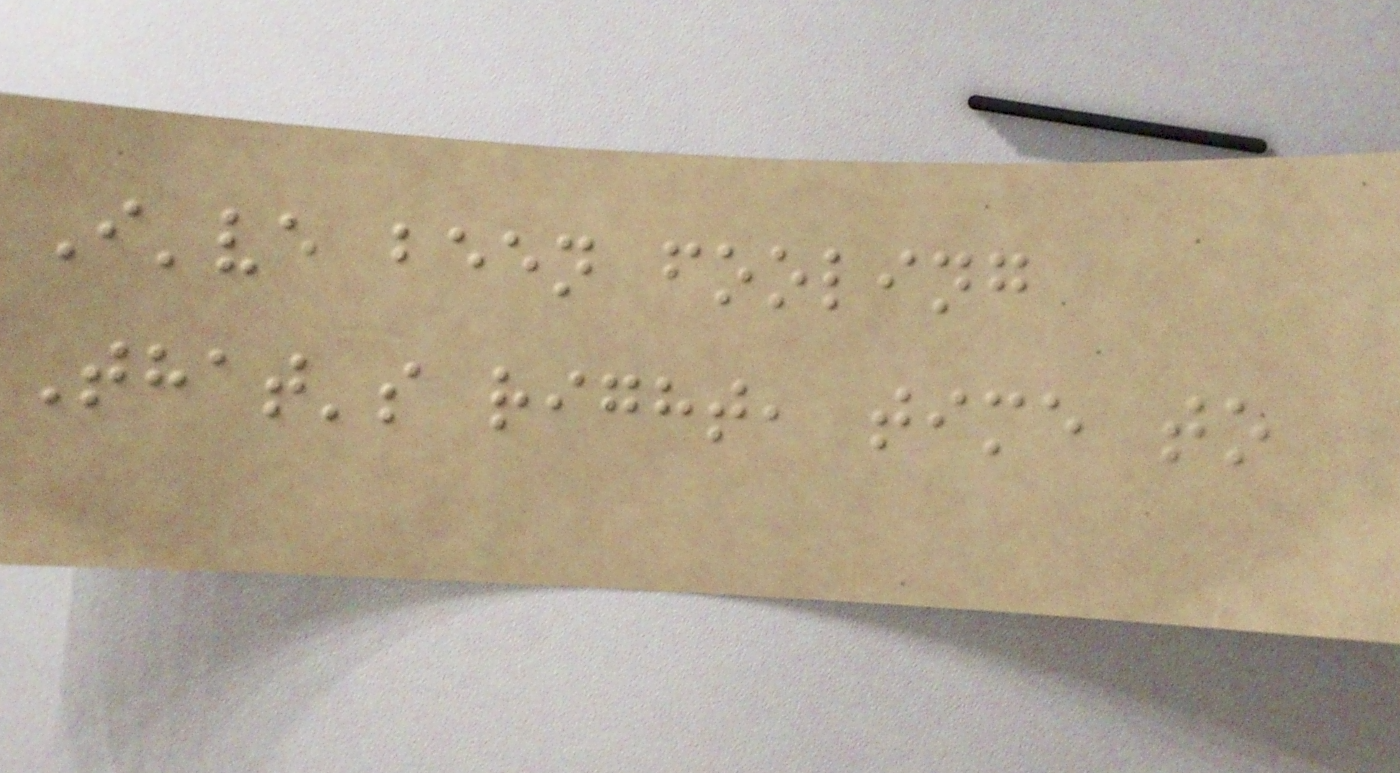I've been fooling
That's right, time to
